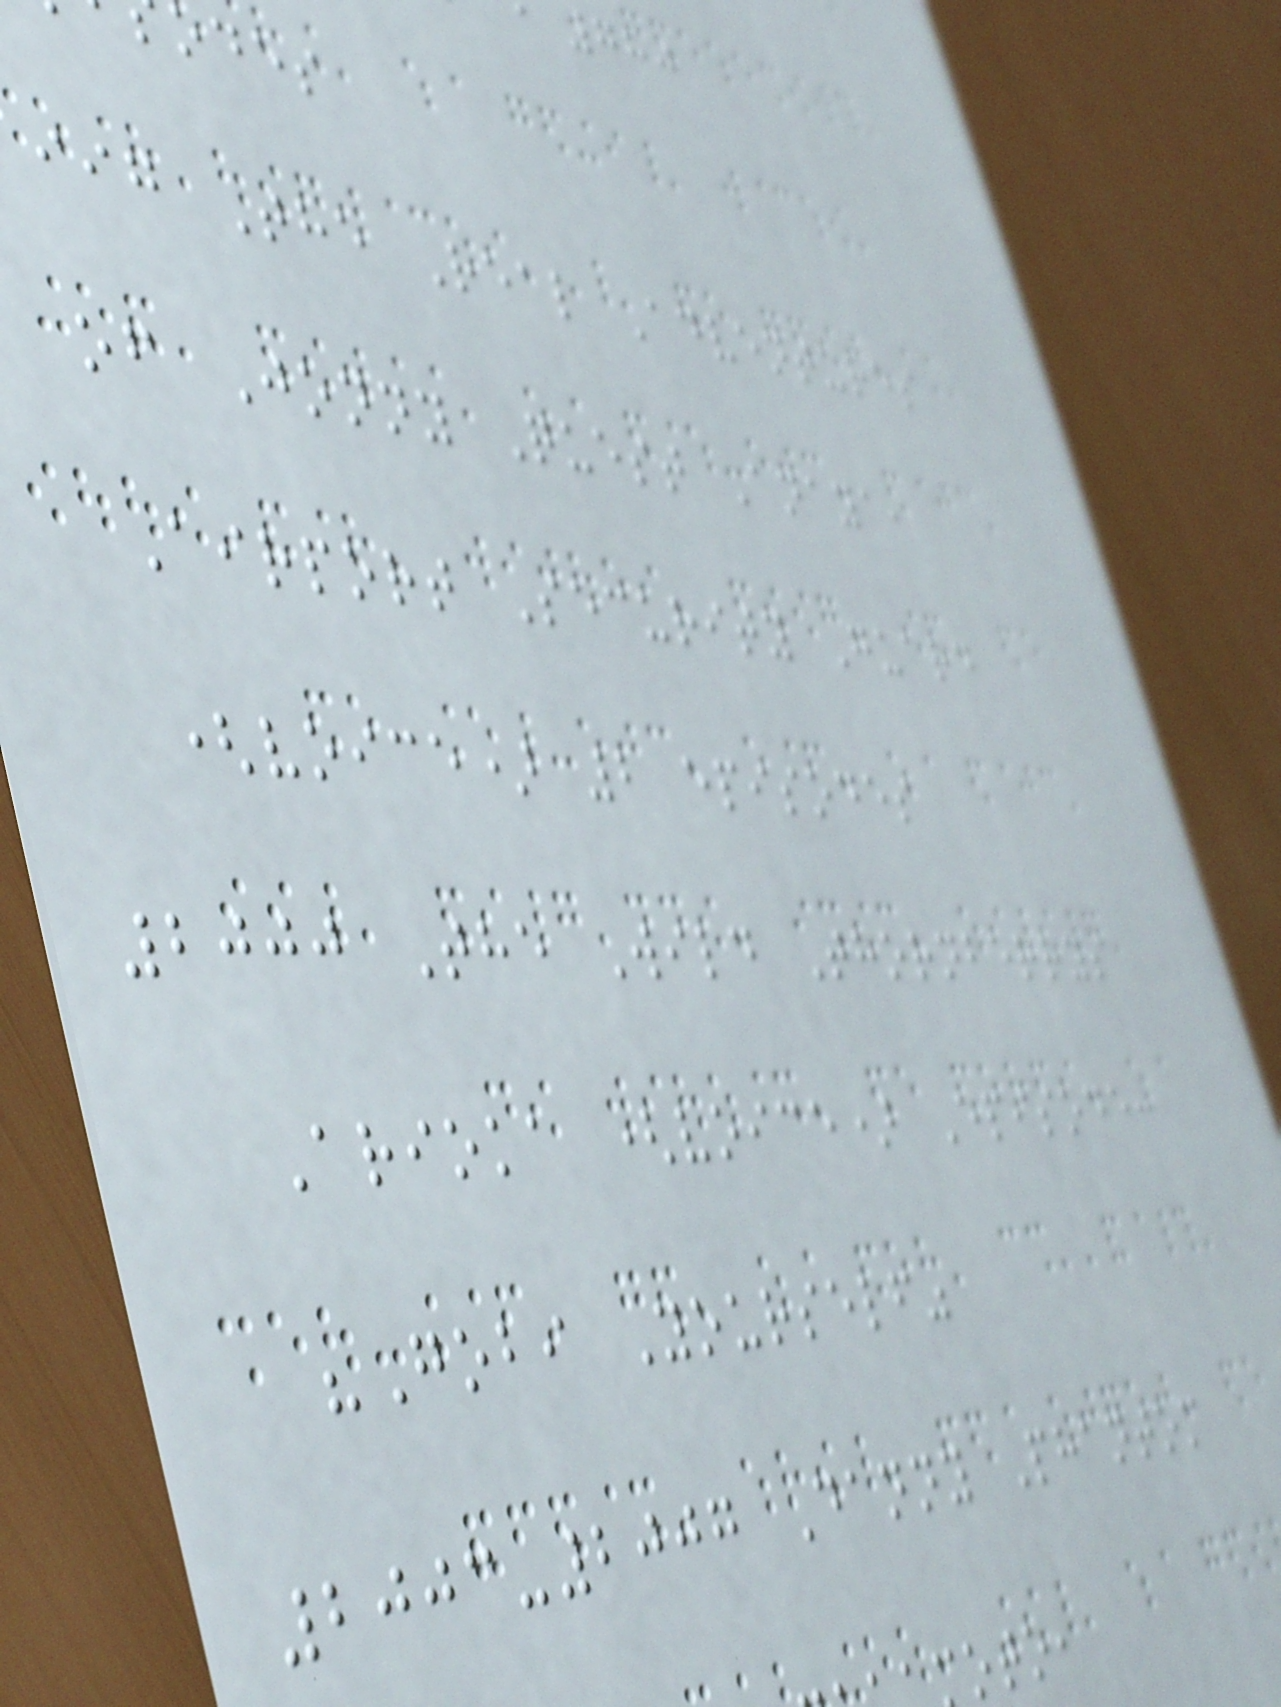odes
iig The Real Adventures
of Jonny Quest Anaya,
Airport Security Guard
(voice) 2 episodes
2000 The Wild Thornberrys
Arioka (voice) Episode:
"Gobi Yourself"
2003-2007 Danny Phantom
